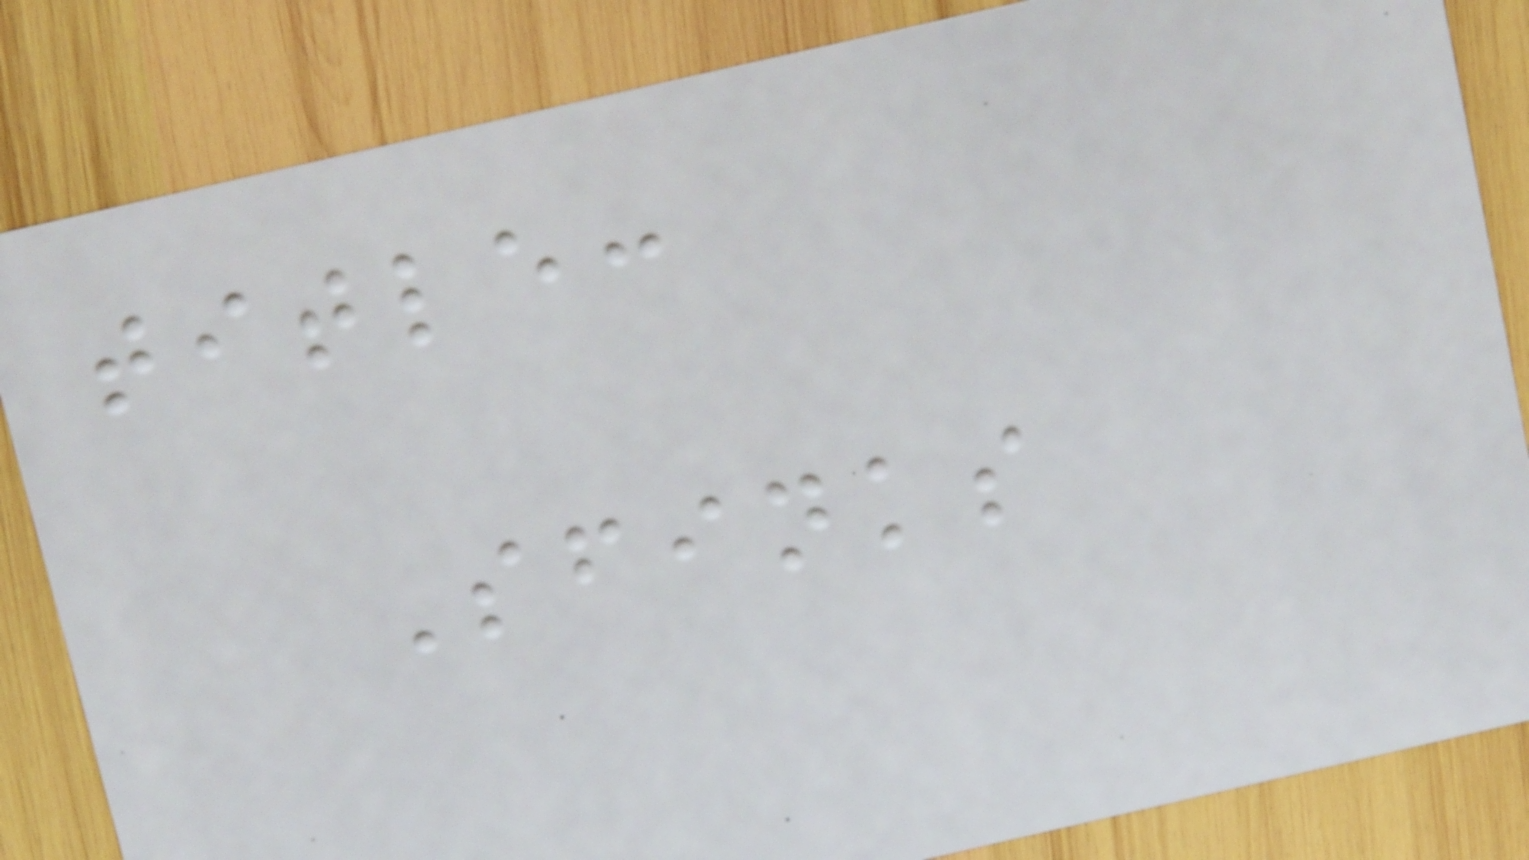title:
Sfinks
